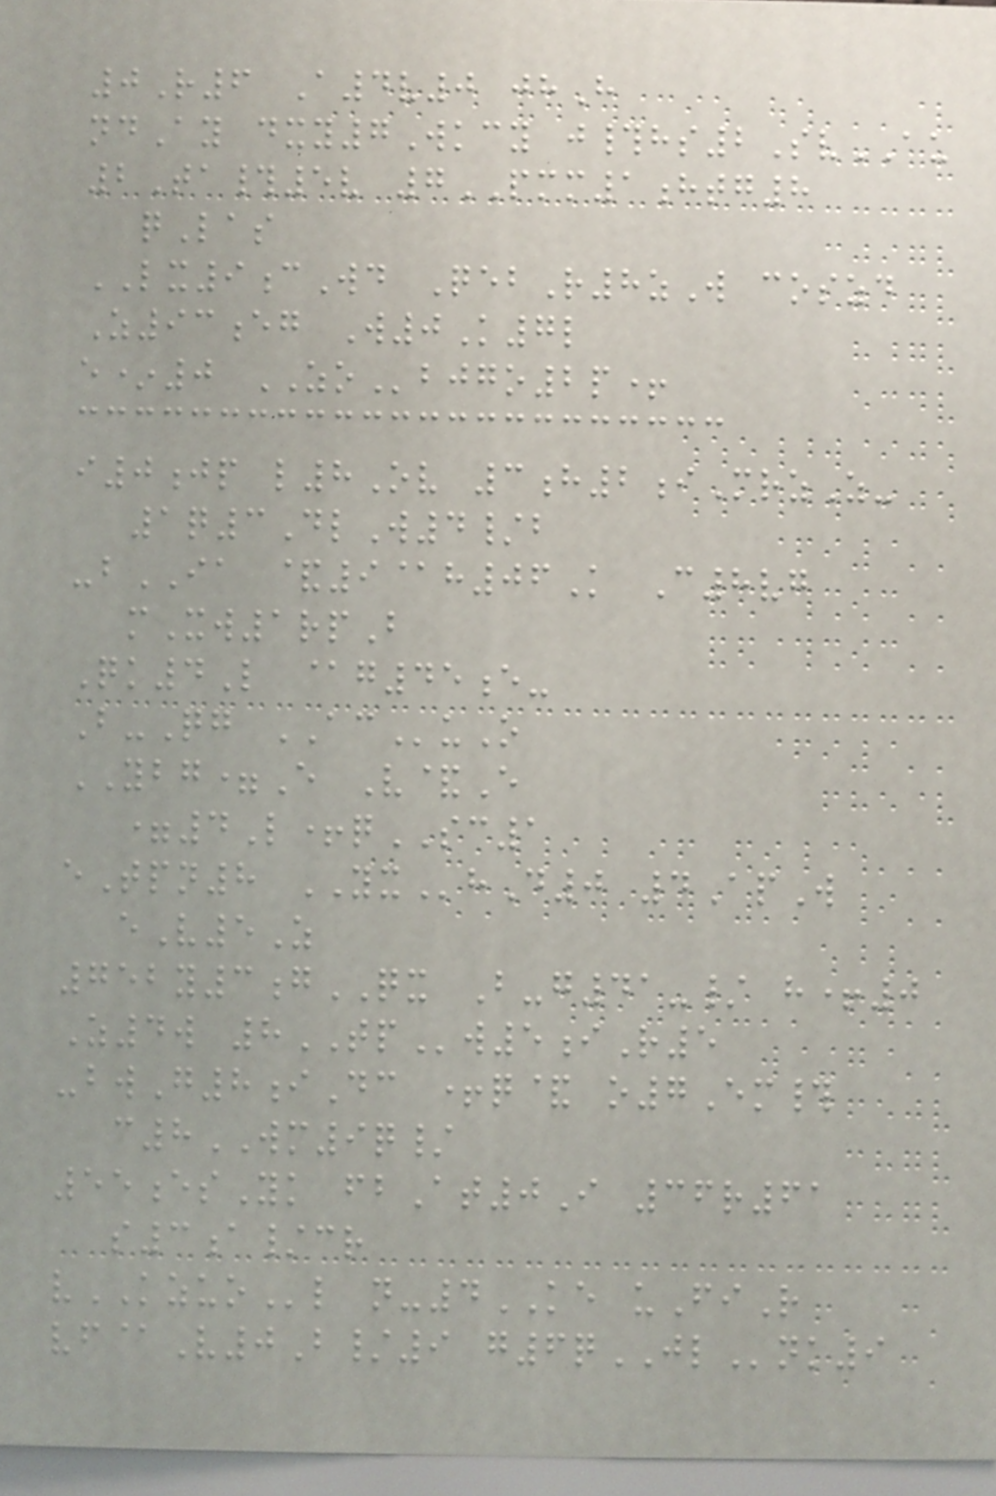0R6 A4v0 jhH
ndAy dxy7Wkcy j#hs2SvAU
2Ta#5v 7PMM1htg8
qLas
LX9cWd QebR8zW coszd
Z93eg W0K7l
e*0 ZObjgo2p+
i0jp l8Ov 3h2iMrzZ-
1q3DlW4/b
-bIA &9@h06K C8vg
mXw1rpB
Qk4L @g45e-
B-Qg ACuO
YBG=E V&E
=4L+qSC1
eTpn8 YXhD0 4ApW
eV5Z
752y3gQX B-g41-/ h+0
Z4w 8TPw5iR5
-bwG8iDc +q& o7Em#
c8WM9q/
55esYk fbAt0I 36r61
s3a/cr
vKZUOl n-4KE uFiR
vf@V0B/9 g6qJLnk9
